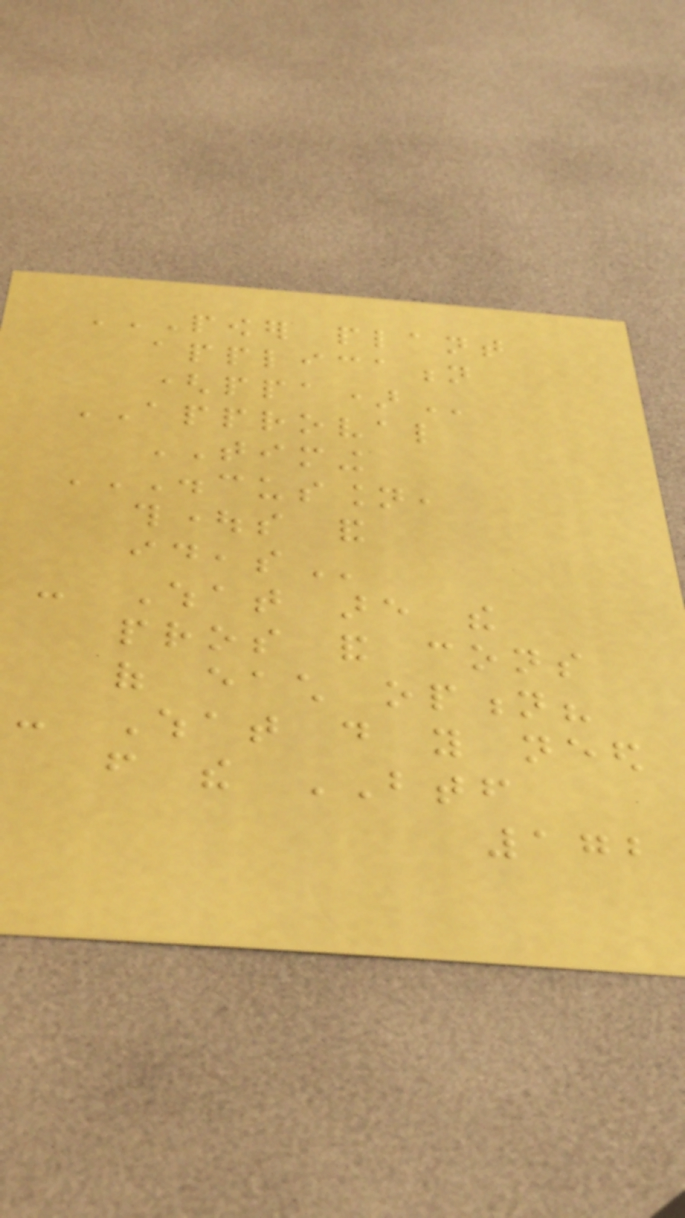POWER PLANT
APPLICATION
(PPA)
APPROVAL
TIMING
DISCUSSION,
THOUGHTS AND
IDEAS
- What are the
pros and cons
of each option?
- What do you need
from the BTF
172
